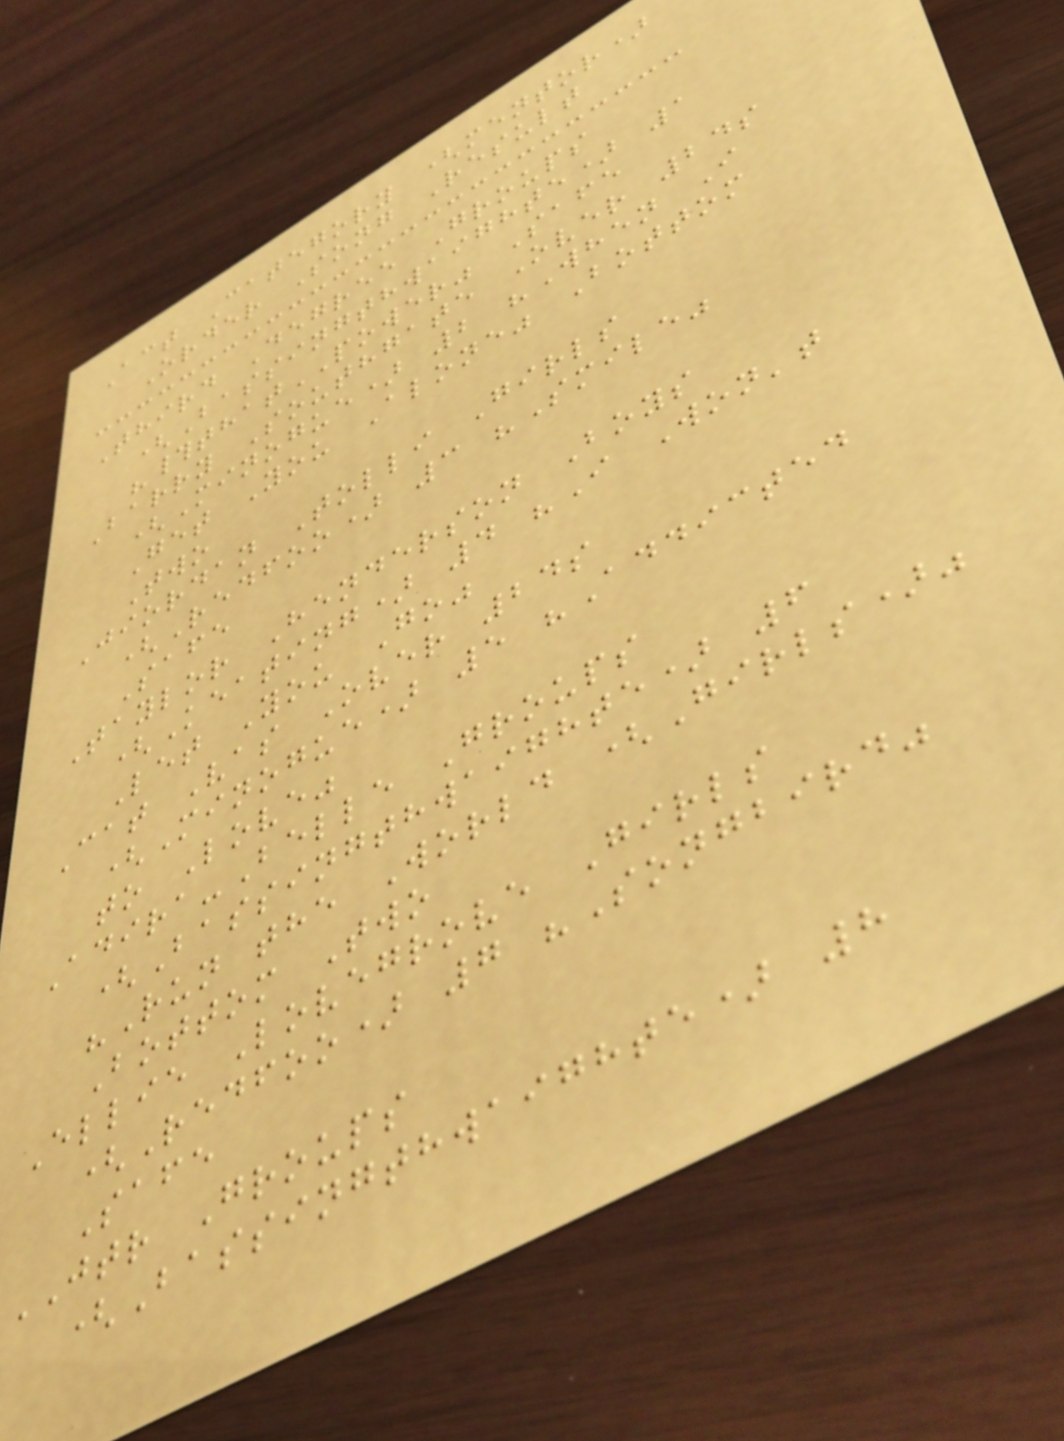Act Category (mentor)
Order Song Result
Third Degree Groups
(Bassingthwaighte) 1
"#thatPOWER" Safe
Barry Southgate Over 24s
(Minogue) 2 "When I
Get You Alone" Bottom
Two
Jiordan Tolli Girls
(Redfoo) 3 "Smile"
Safe
Taylor Henderson Boys
(Keating) 4 "I Won't
Let You Go"
Cat Vas Over 24s
(Minogue) 5 "Addicted
to Love"
Adira-Belle Groups
(Bassingthwaighte) 6
"Run the World (Girls)"
Bottom Two
Ellie Lovegrove Girls
(Redfoo) 7 "Songbird"
Safe
JTR Groups
(Bassingthwaighte) 8
